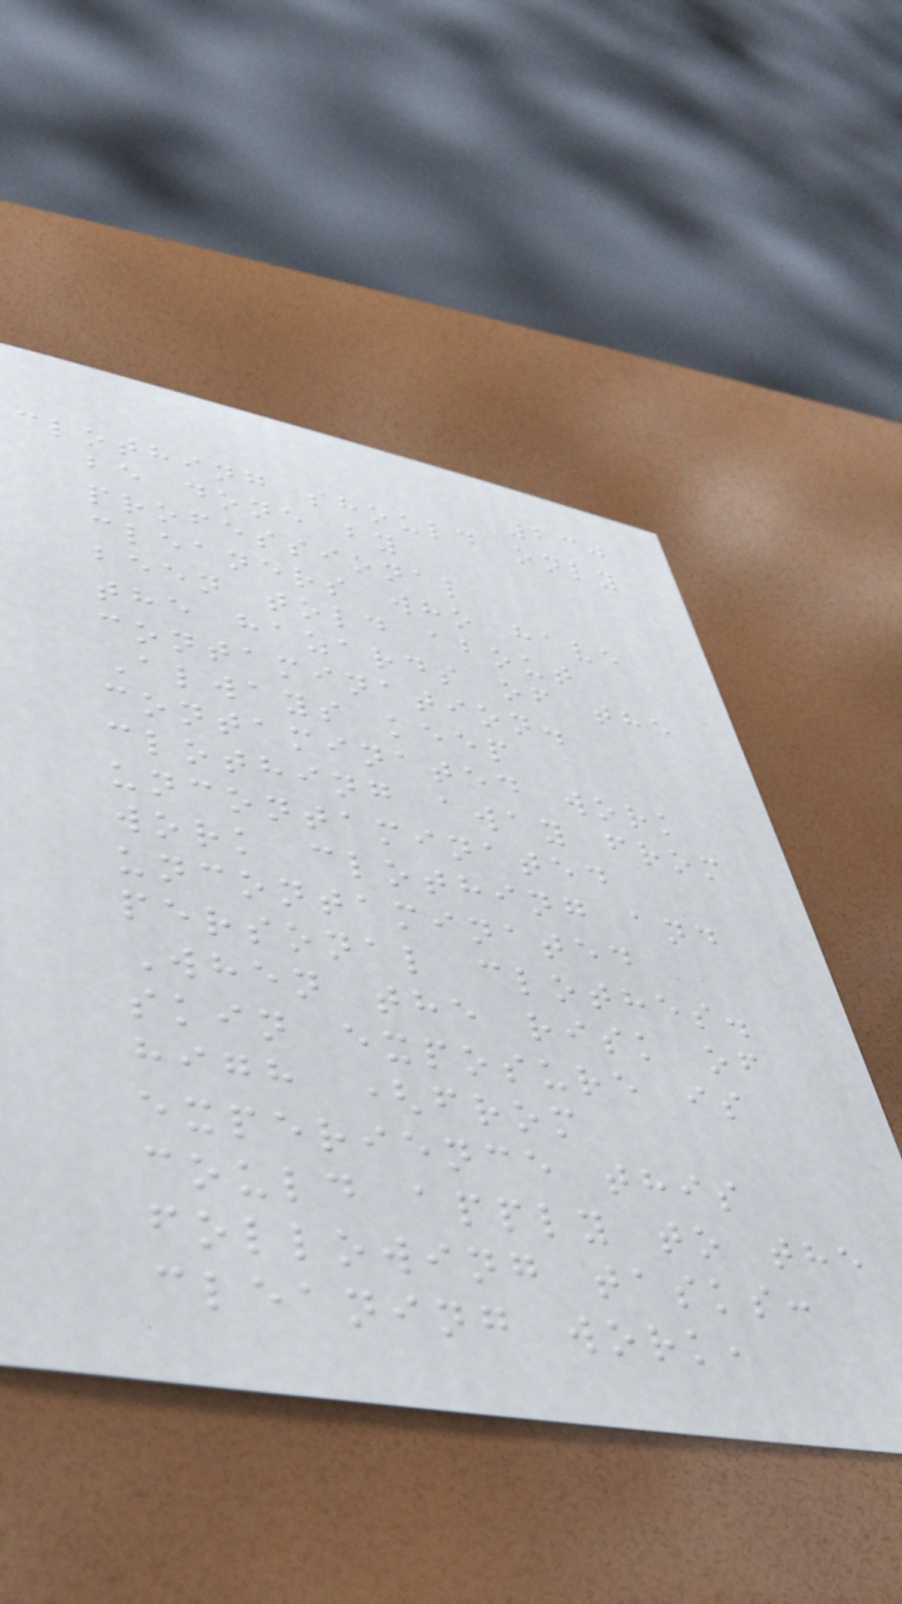230
clothing should only
be done by
professional
cleaners who have
been told about
the hazards of the
contamination.
Always keep
contaminated work
clothing away from
uncontaminated
work clothing and
uncontaminated
personal clothes.
When the risk of
skin exposure is
high (from
experience this
could apply to the
following tasks:
cleaning work,
